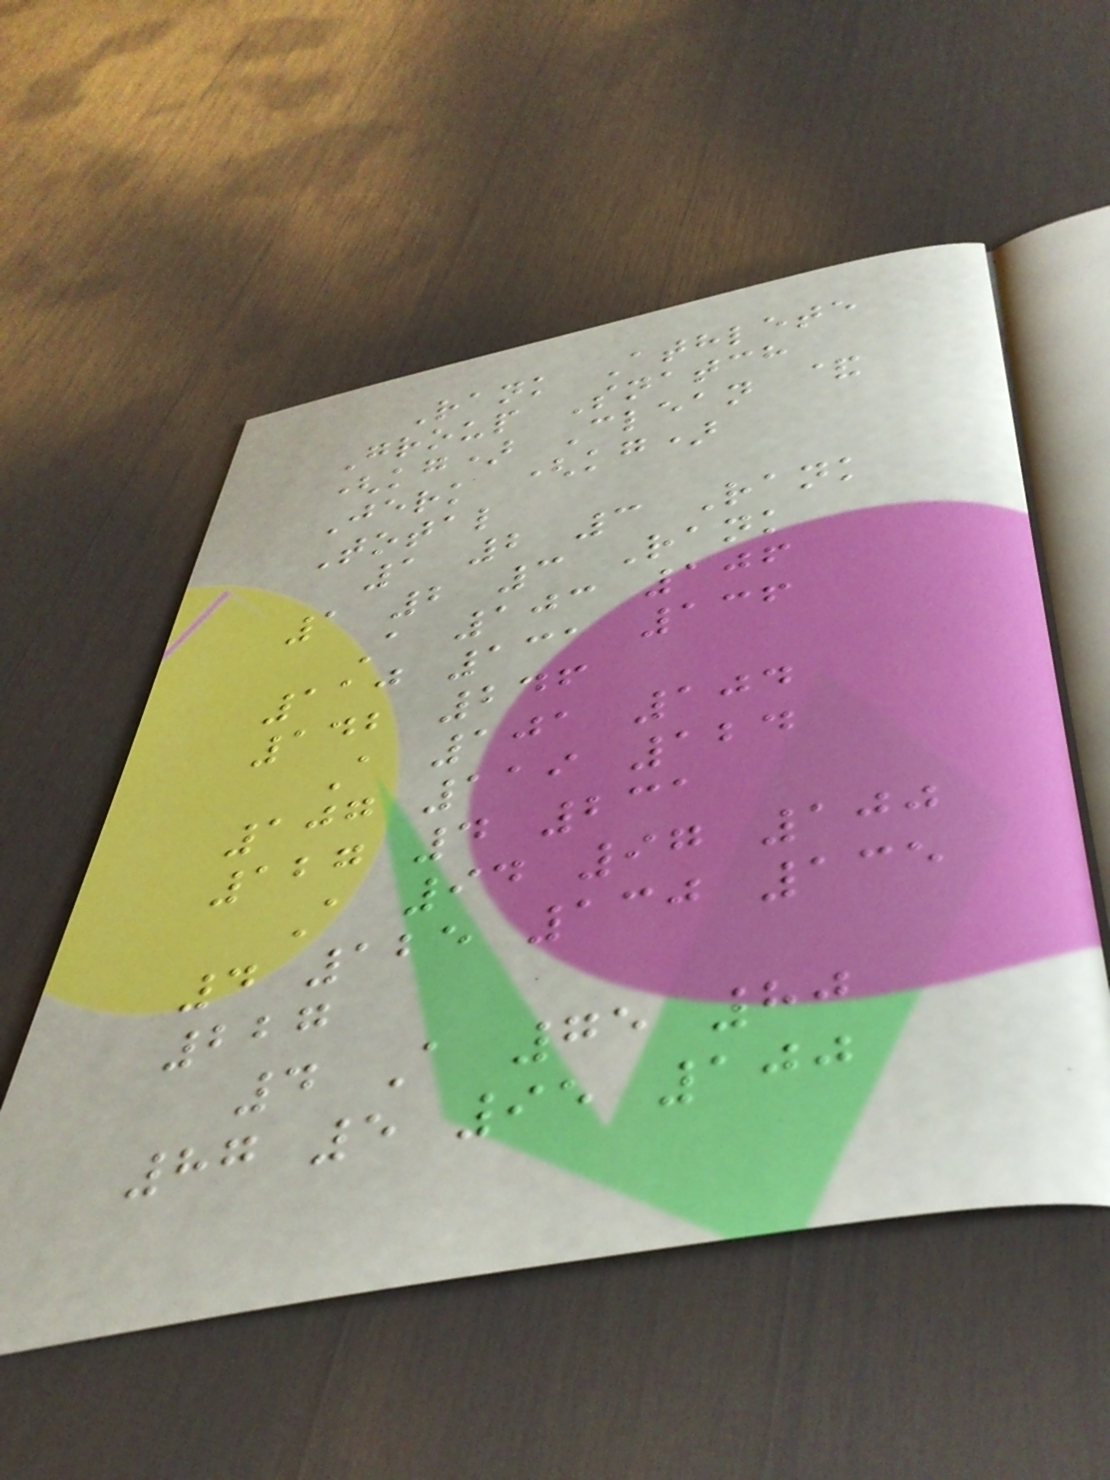Rank Athlete
Group Snatch
(kg) Clean &
Jerk (kg)
Total
1 2 3 Rank
1 2 3 Rank
A 103 106
110 131 136
142 246
A 101 104
107 119 124
127 4 231
A 94 97 100
4 125 130 135
227
4 A 75 80
87 5 95 100
